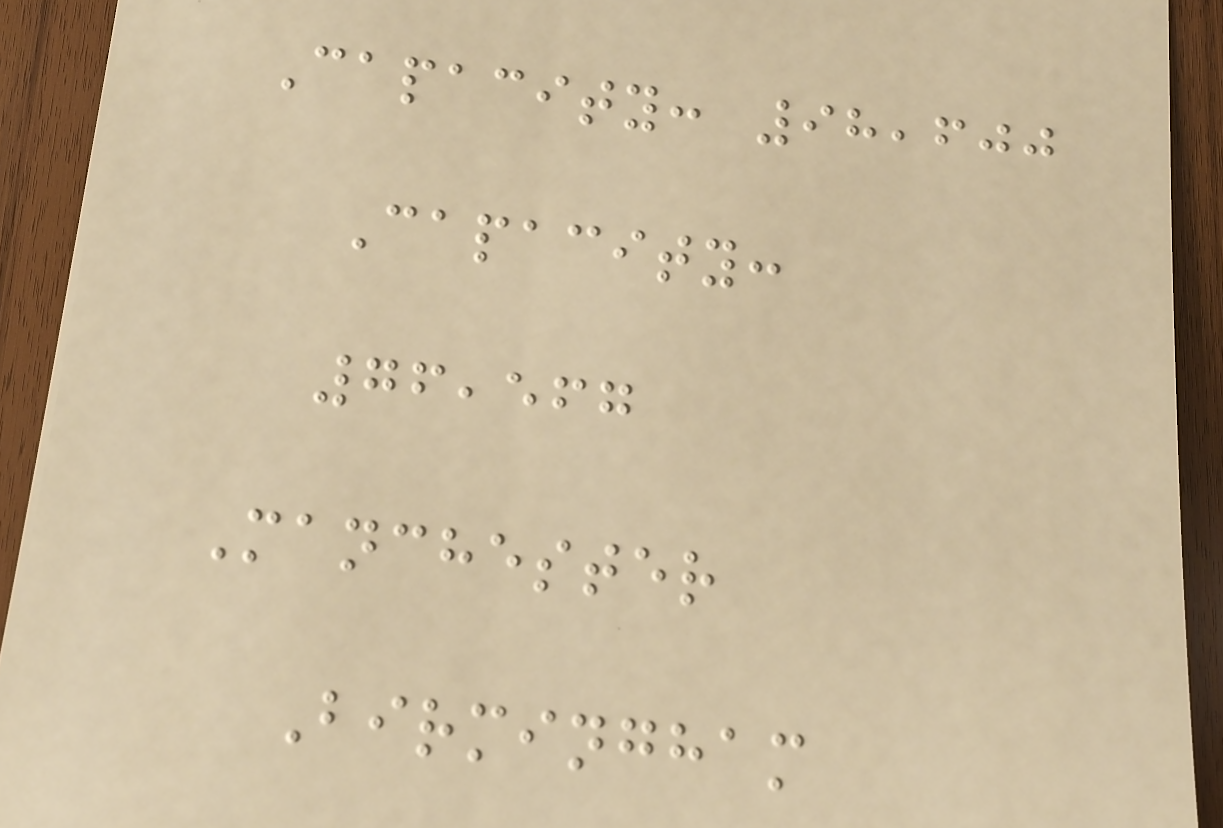Capacity: 98,600
Capacity:
76,567
Manchester
Birmingham
